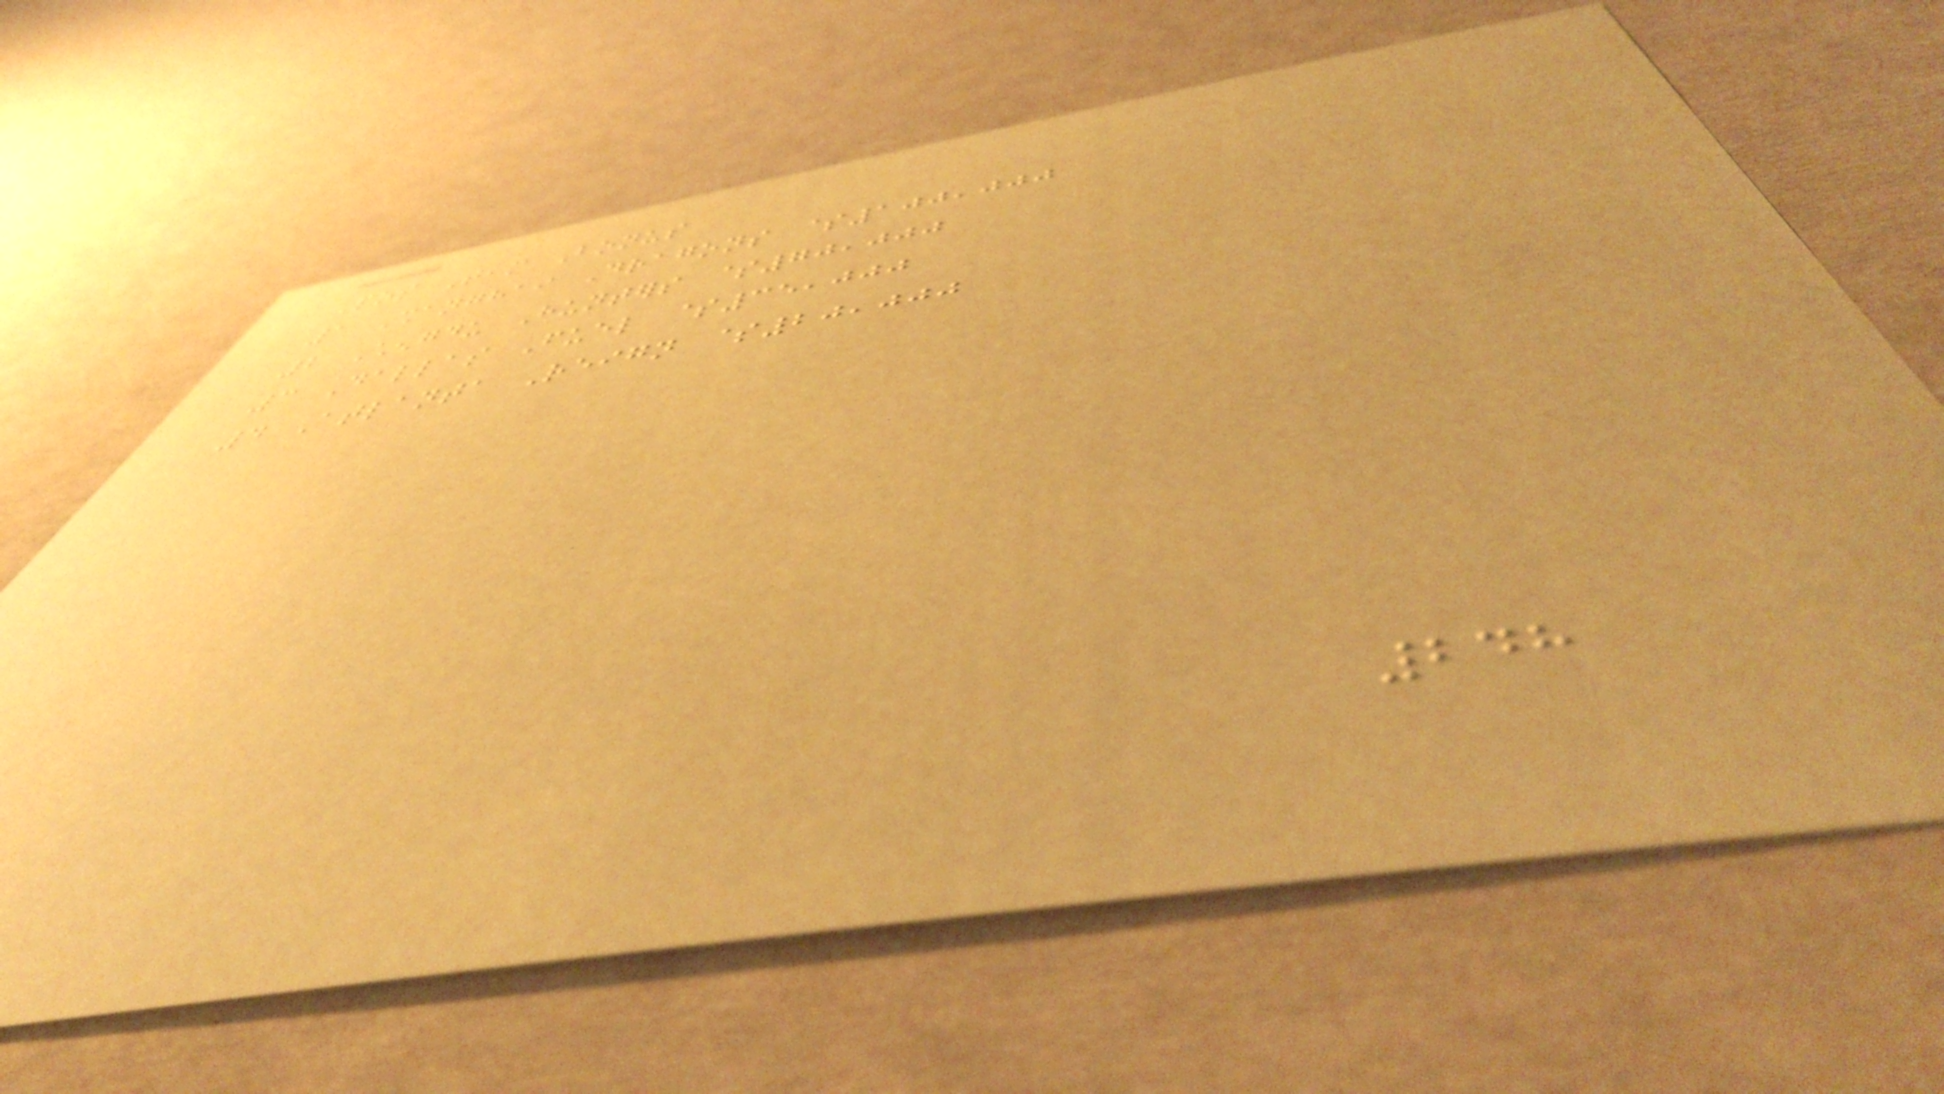Pos Team Bonus
1 Shanghai Dragons $100,000
2 Chengdu Hunters $70,000
3 Dallas Fuel $35,000
4 Atlanta Reign $20,000
248
